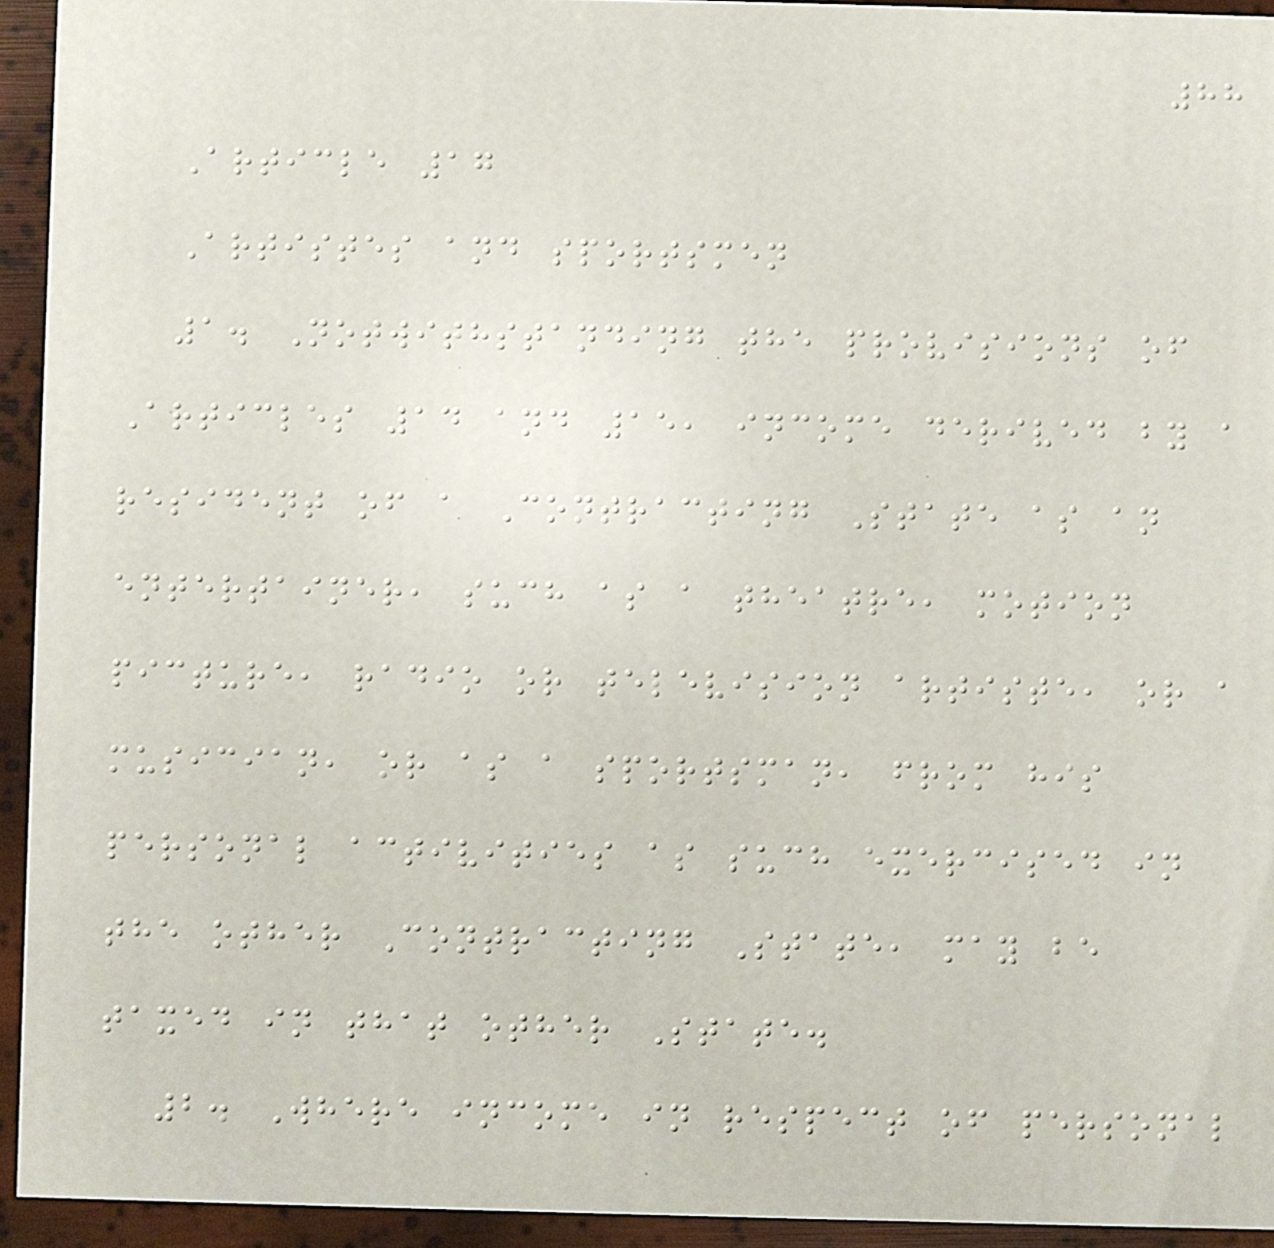88
Article 17
Artistes and sportsmen
1. Notwithstanding the provisions of
Articles 14 and 15, income derived by a
resident of a Contracting State as an
entertainer, such as a theatre, motion
picture, radio or television artiste, or a
musician, or as a sportsman, from his
personal activities as such exercised in
the other Contracting State, may be
taxed in that other State.
2. Where income in respect of personal
